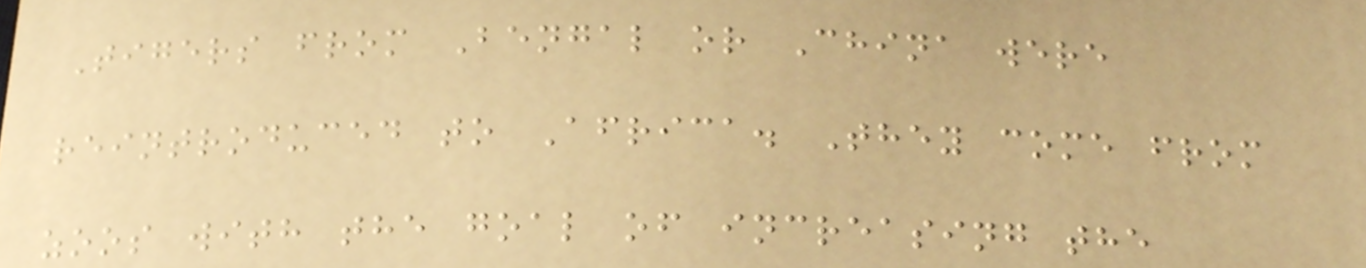Tigers from Bengal or China were
reintroduced to Africa. They come from
zoos with the goal of increasing the
